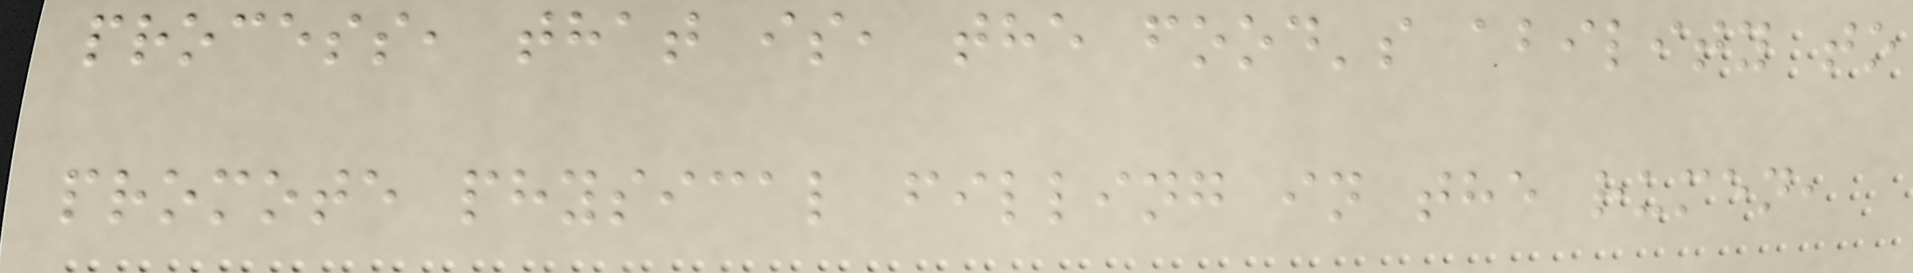process, that is, the food's ability to
promote physical filling in the rumen,
